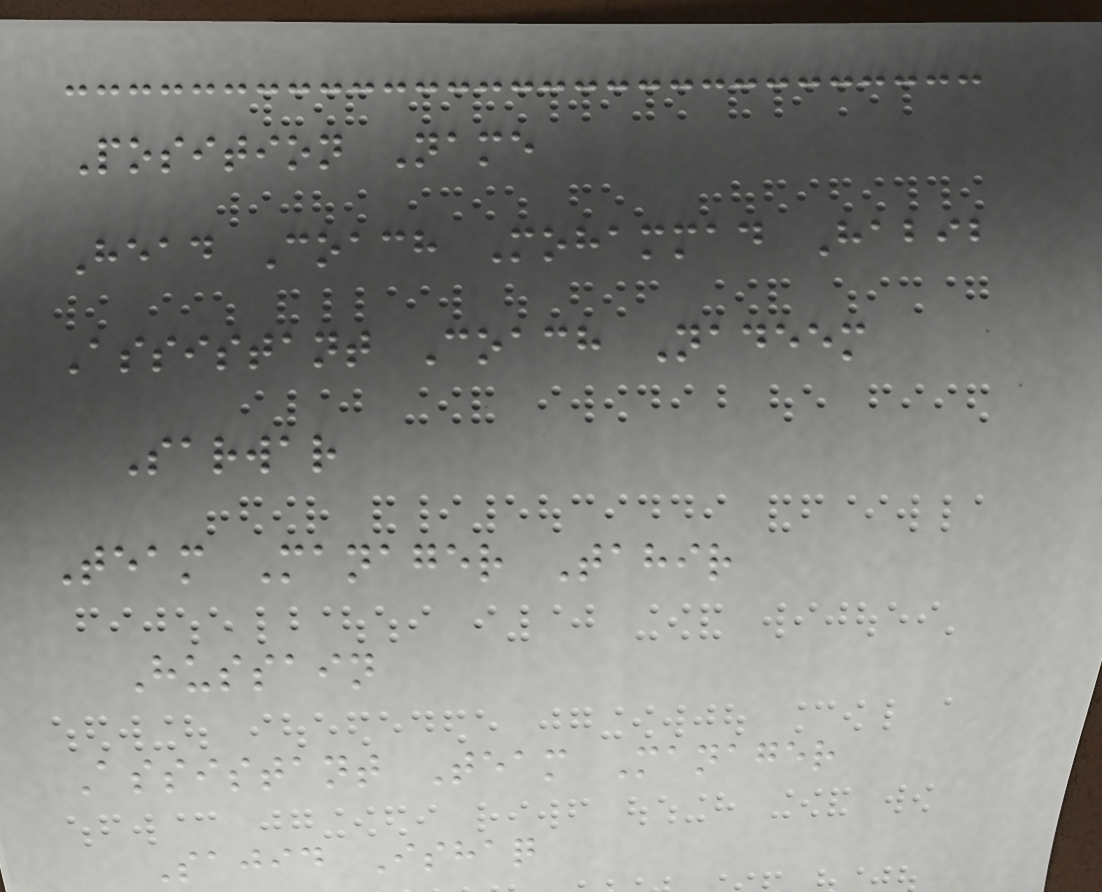Position Name
Head Coach Mohammad Habib
Assistant Coach Nadeem
Sarwar
Team Manager Tahir
Hussain
Assistant Team Manager
Sajid Ishaq
